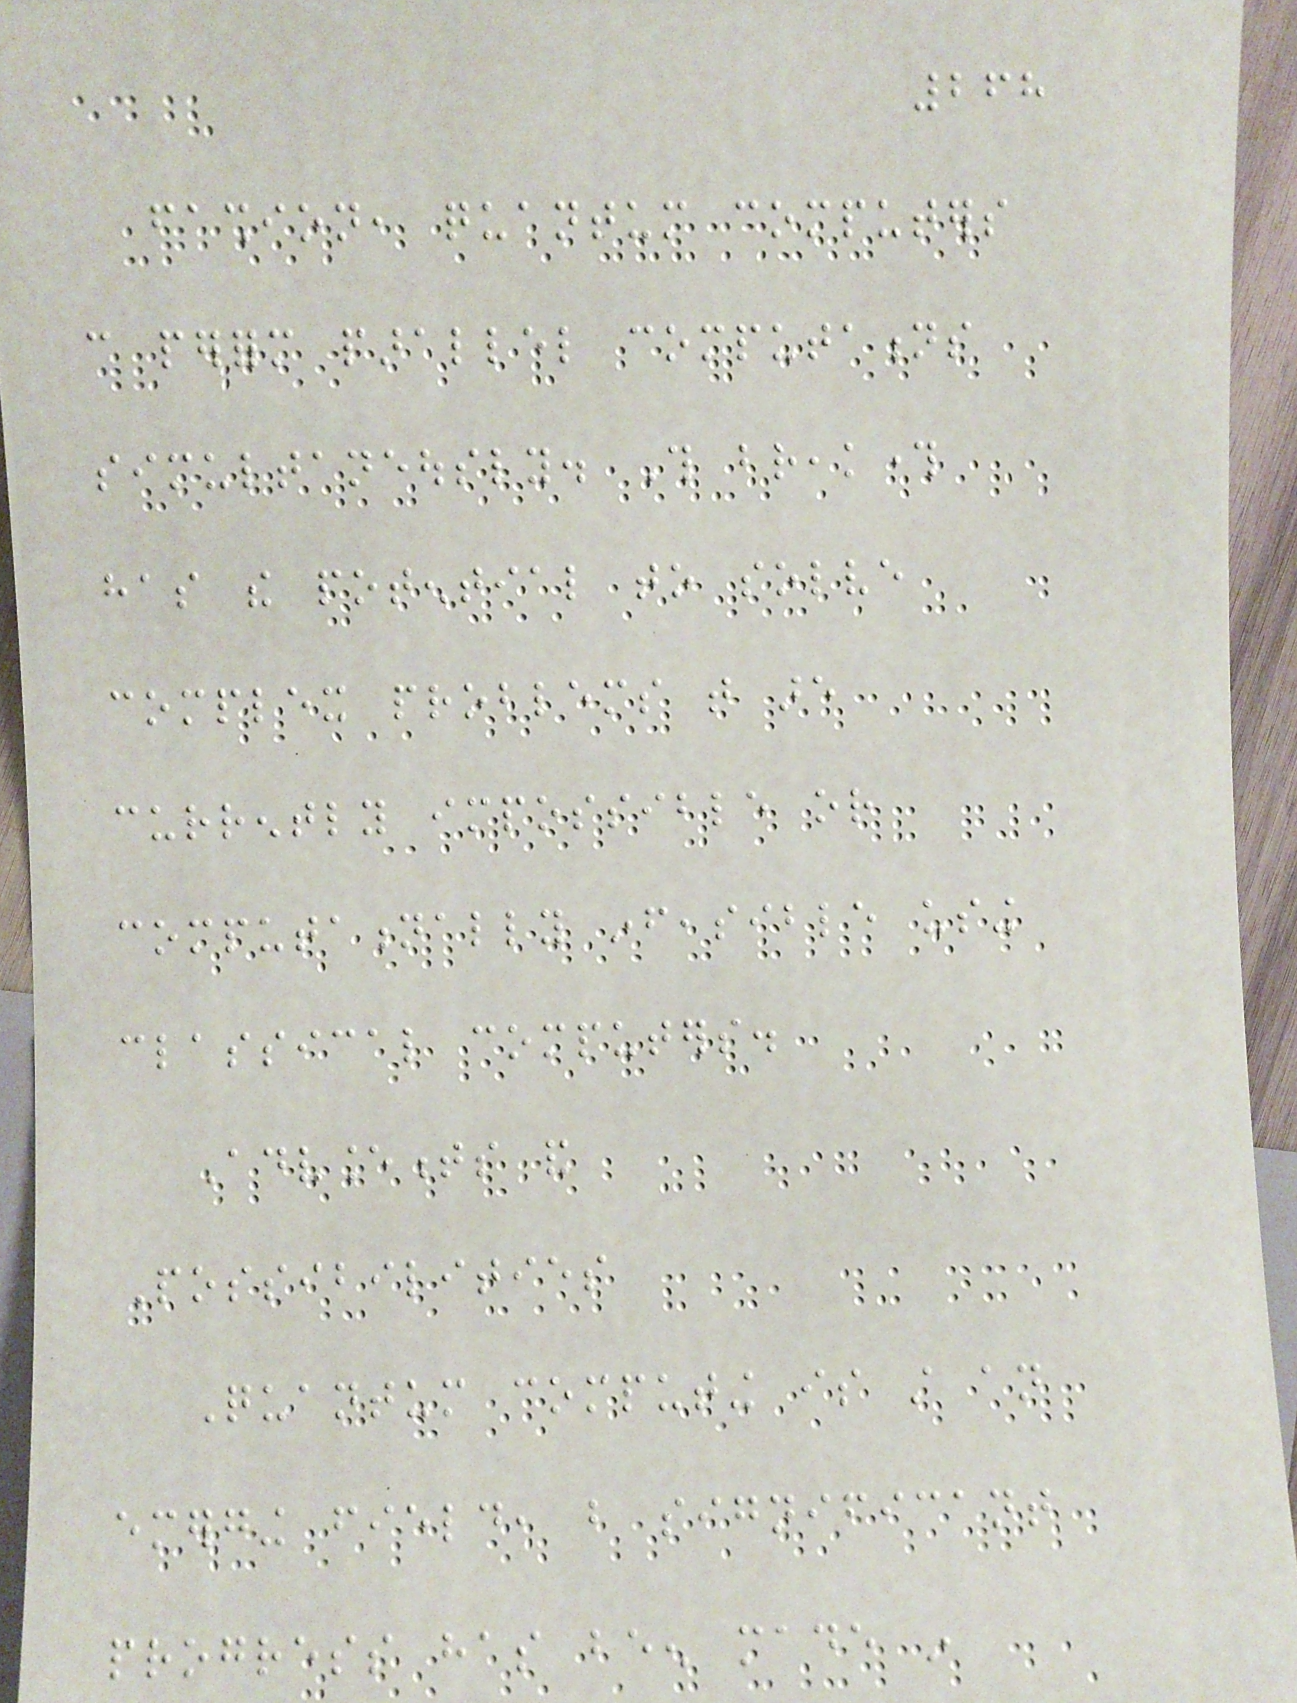268
fashion, quantum computers
can perform parallel computations
simultaneously. This breakthrough
has the potential to solve
complex problems that are
currently impossible or
computationally infeasible using
classical computers.
Advancements and
Possibilities
Quantum computing is still an
emerging field, but significant
progress has been made in
